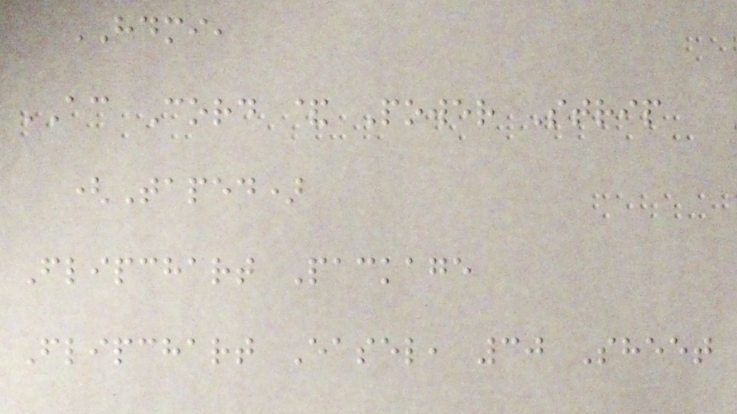HDMI,
AC Cord & Power Strip
(Taped)
Flipchart Package
Flipchart Easel, 30 Sheet
